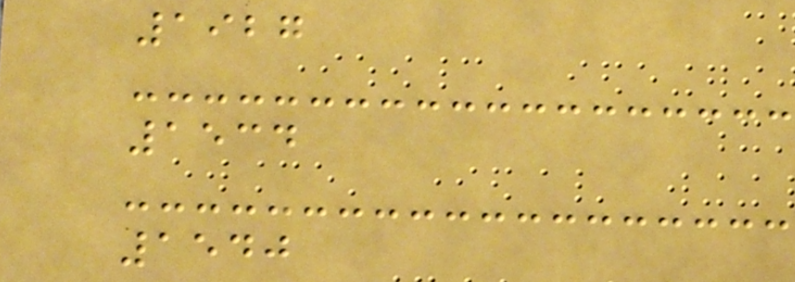1927
1534
1540
